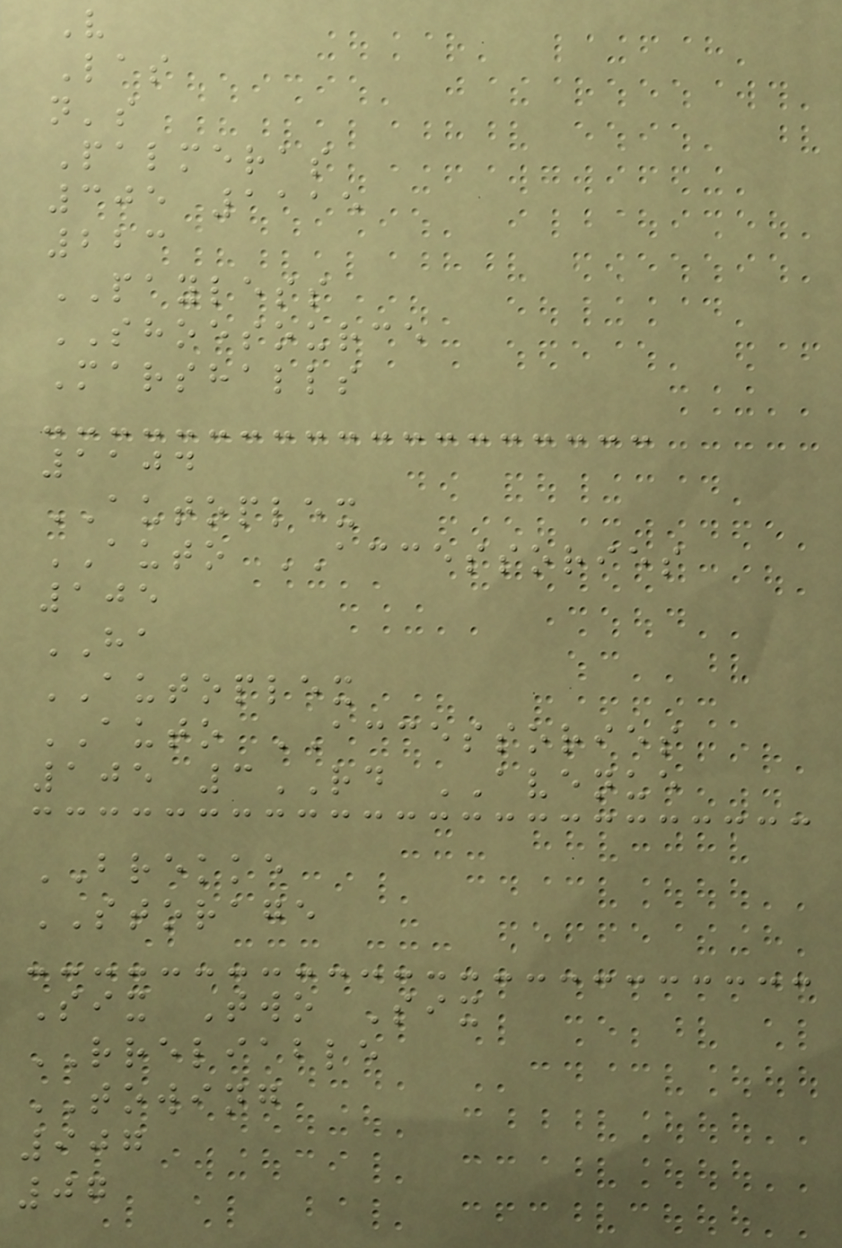V
Las
n's
Palmeras
305 1115
223
PAYLESS
SHOESOURCE
Marshalls
1104
AUTOPLEX
AUTO ACCESSORIES
105
HA
AUTOPLEX
AUTO ACCESSORIES
105 3RD AVENUE
BREKKE
STORAGE
Six Two Six
RRELIABLE
TOWING
907
07
